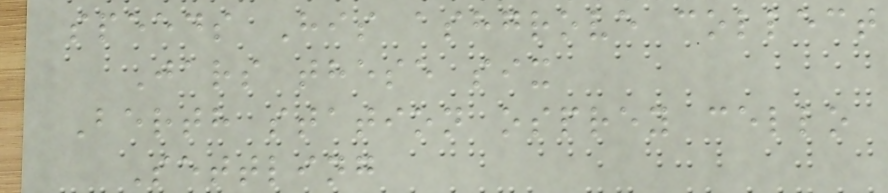speeds His ashgrove collect
Jars these six
Berth station osprey cello
Settling
